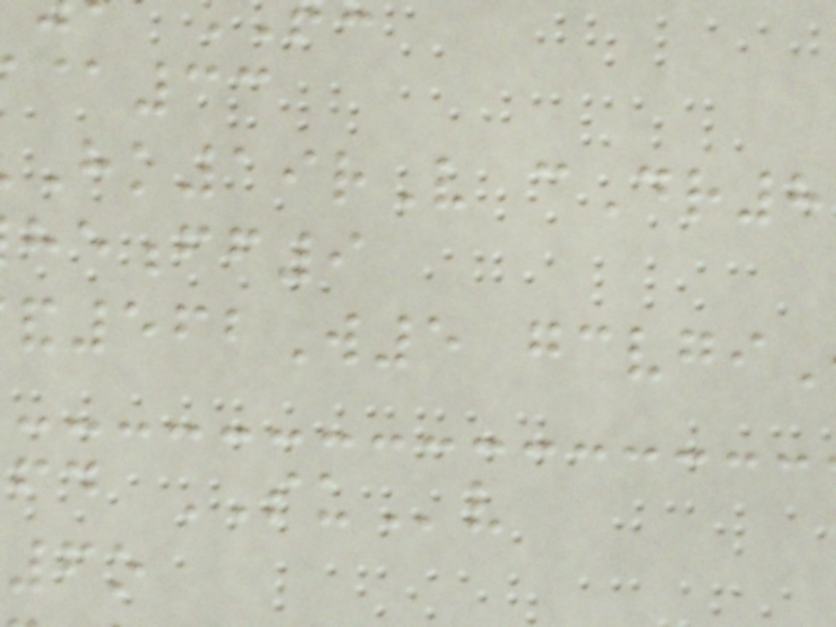@33
19rV cDr8
562W5 gcvgi
fd SUv
